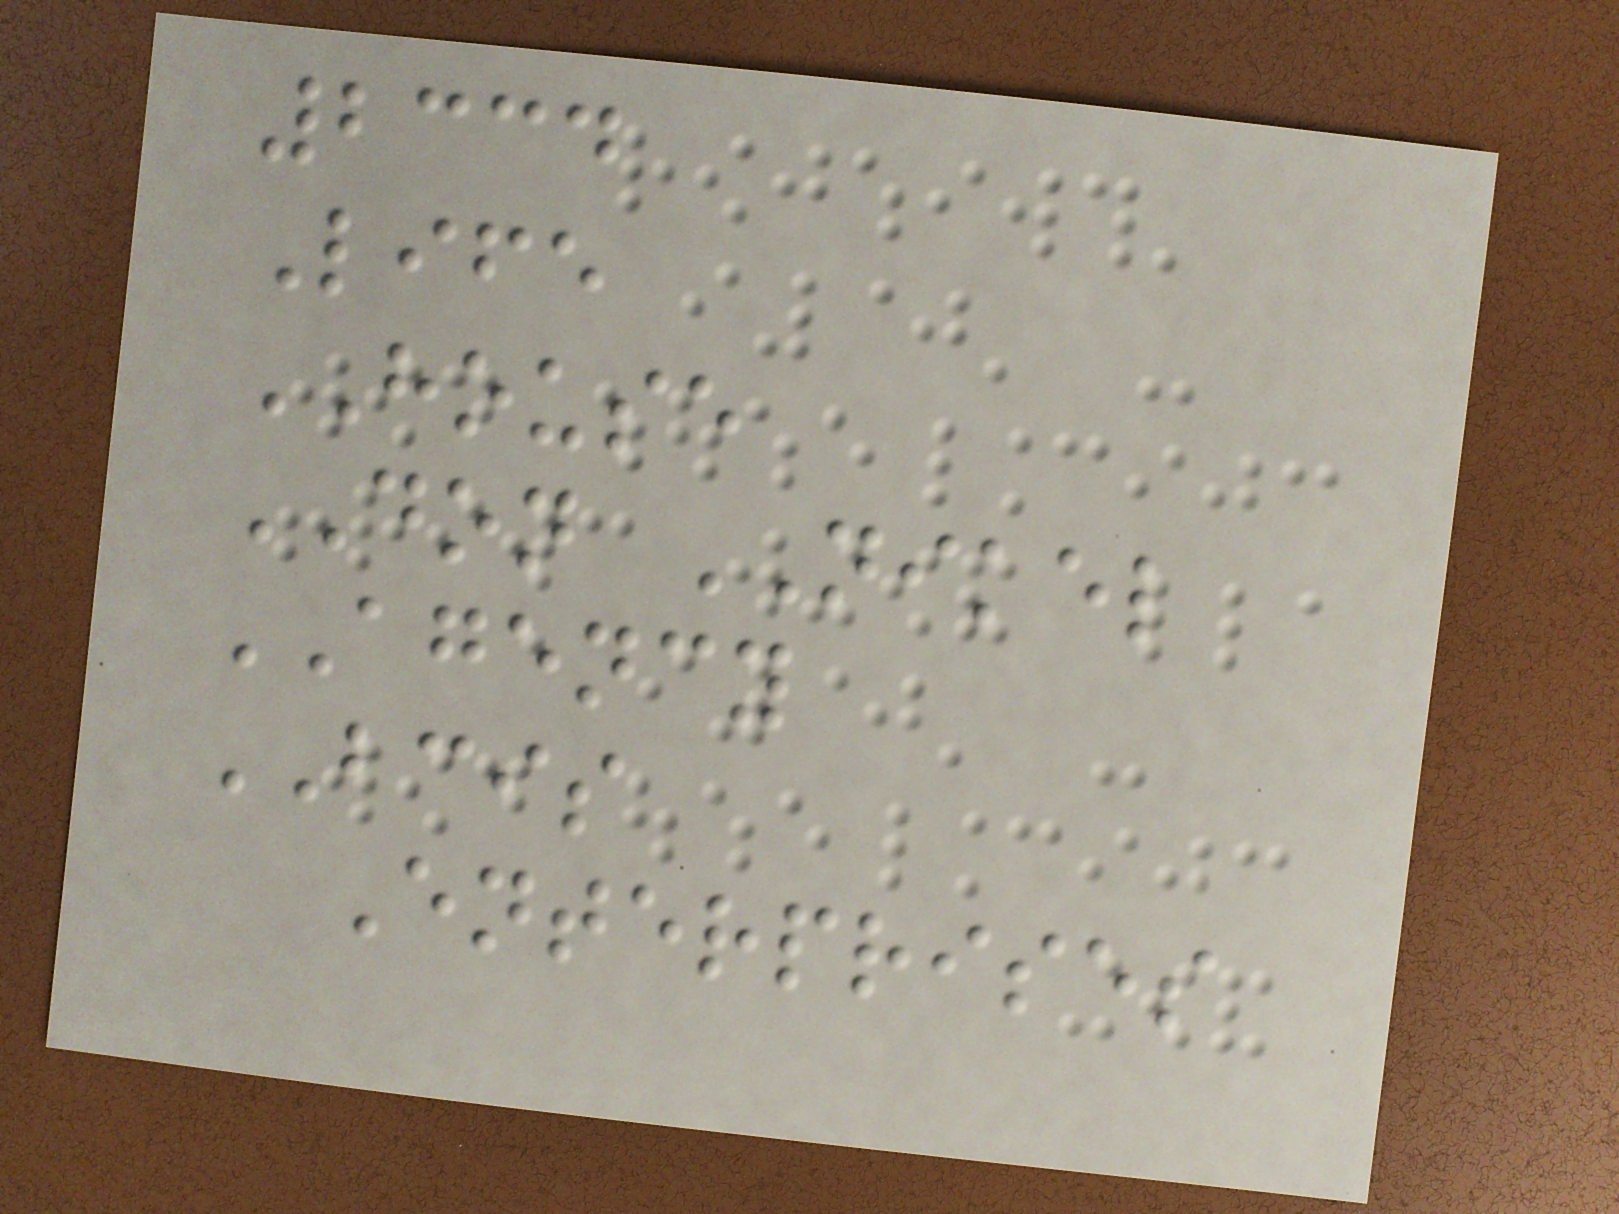2334
Life
HOUSE
DON NIKEL
AGENCY
BCIS
Enterprises
